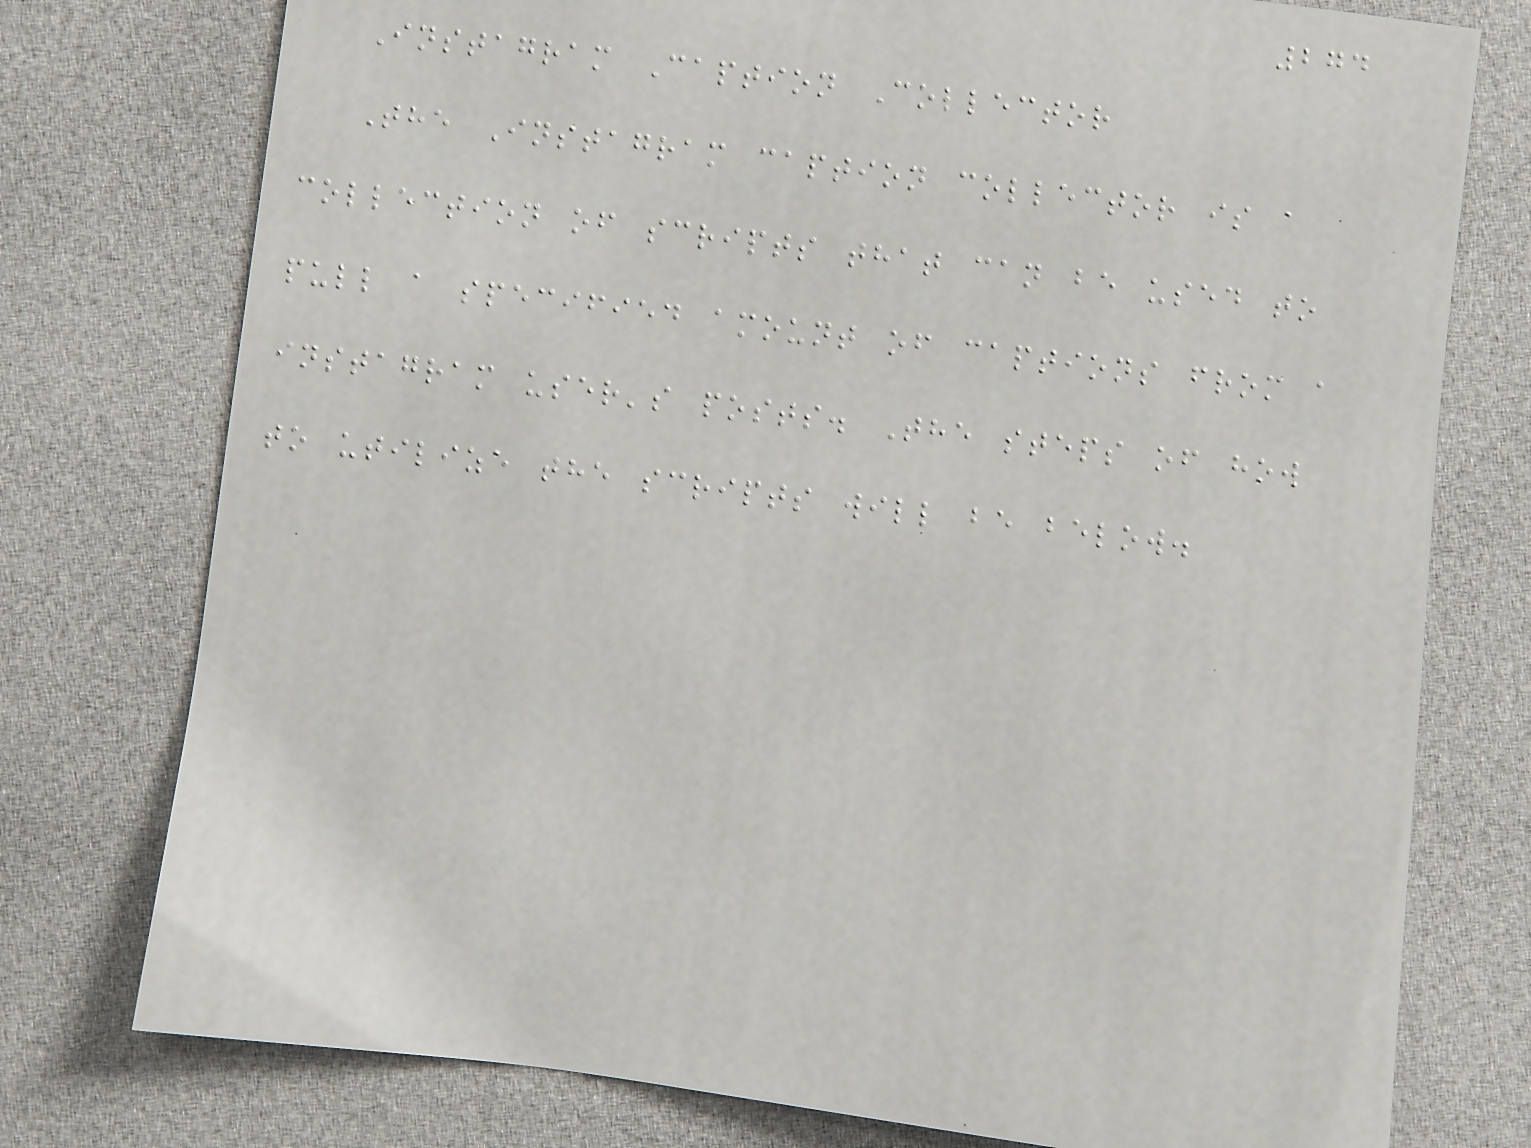274
Instagram Caption Collector
The Instagram caption collector is a
collection of scripts that can be used to
pull a specified amount of captions from a
instagram user's posts. The steps of how
to utilize the scripts will be below.
